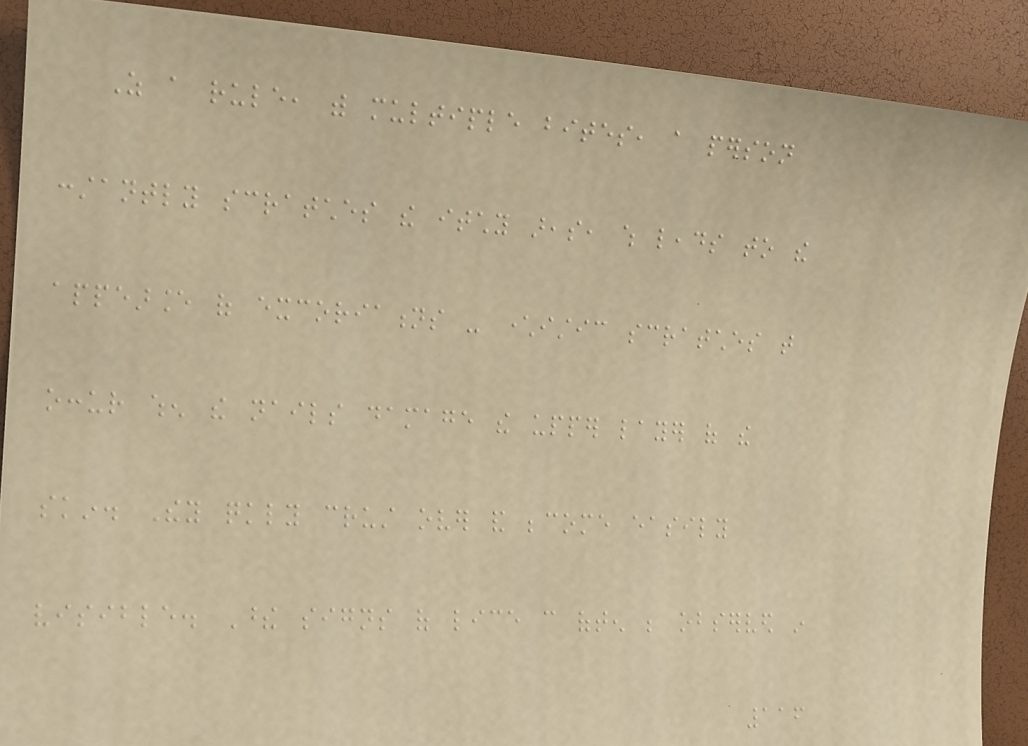As a rule, with multiple bites, a person
constantly scratches the itchy areas, which leads to the
appearance of excoriations - characteristic scratches that
occur when the nails damage the upper layer of the
skin. They quickly crust over and become easily
visible. These signs of lice can often be observed in
116
